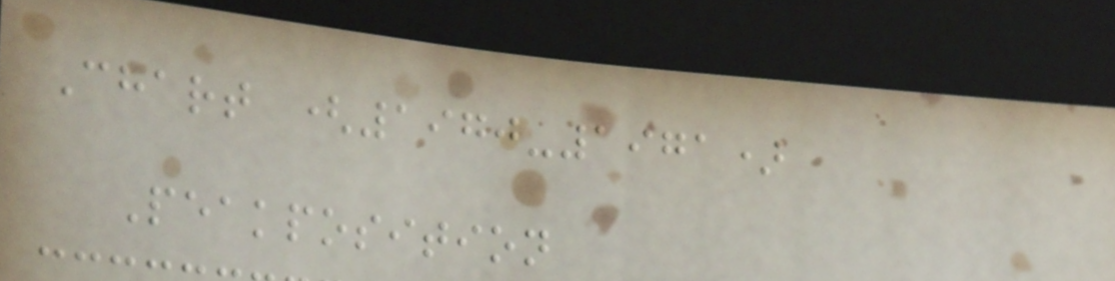Chart (1970-1971)
Peakposition
